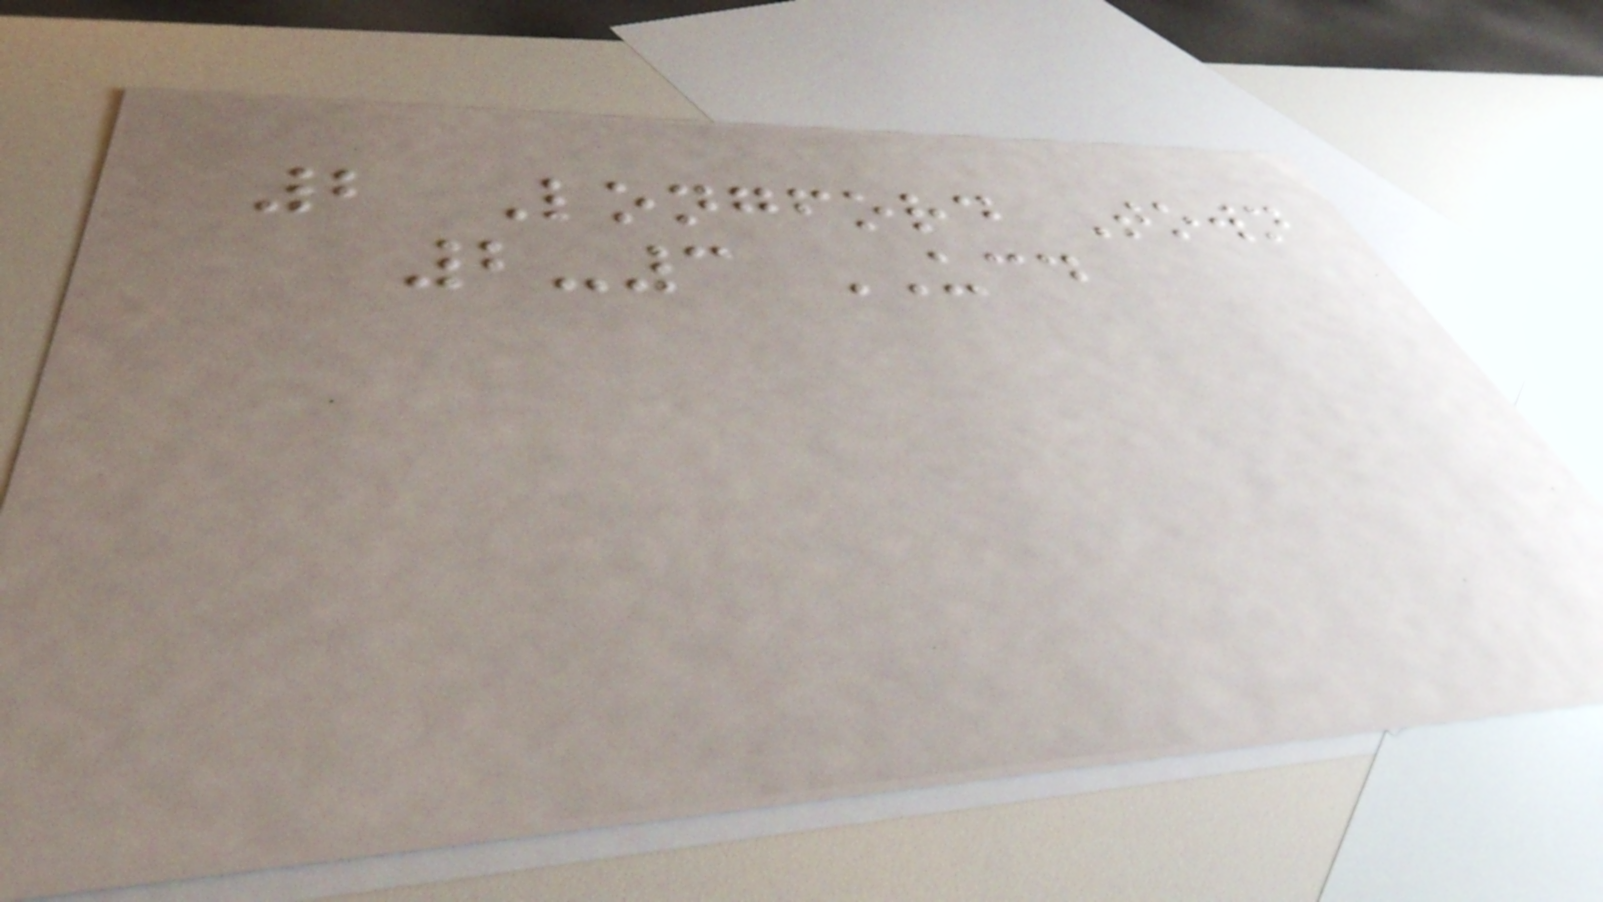2 Longford Town
2-3 UCD
